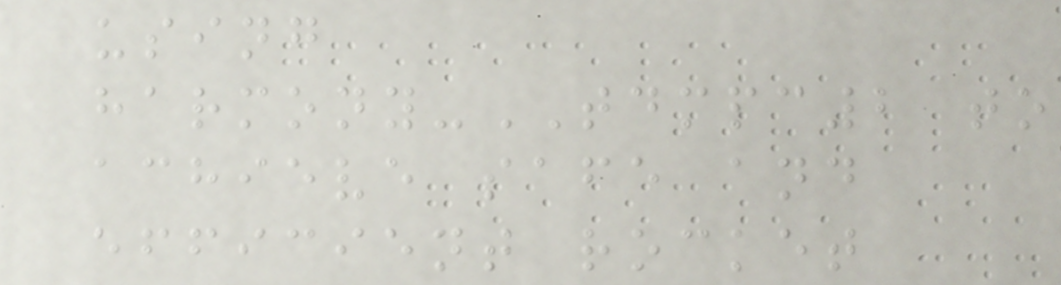using
harmony-TDMPC2 to
achieve safe and
efficient rocket
